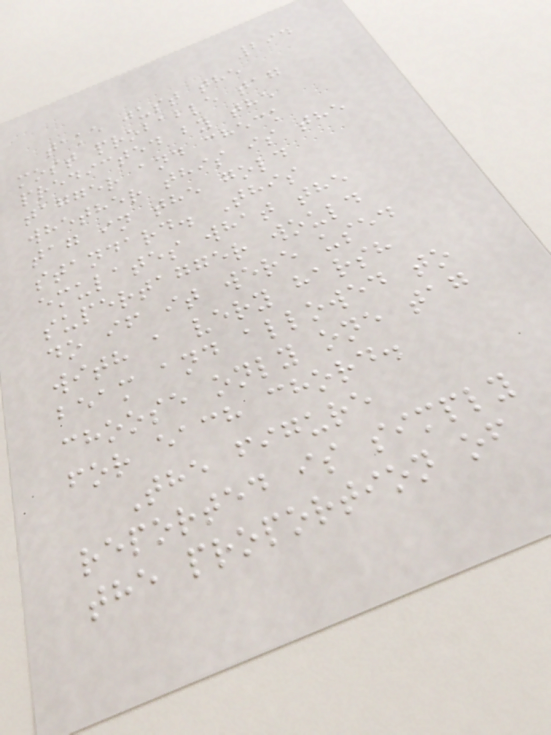294
take just the
most probable tag
predicted by the
tagger and check
whether this is the
tag in the gold
standard. This
emulates what the
supertagger would
do if it were used
with a very harsh
beam and allowed to
choose only one tag
for each chord.
The figure
reported is simply
the proportion of
